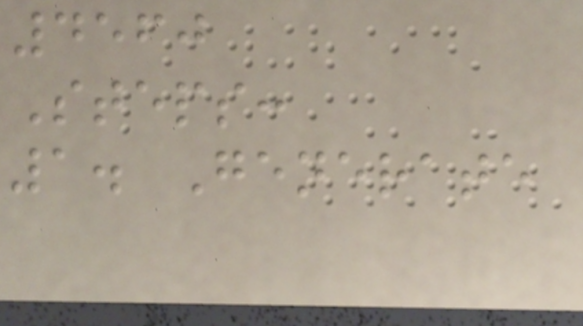4560
Steps:
1. Generate
